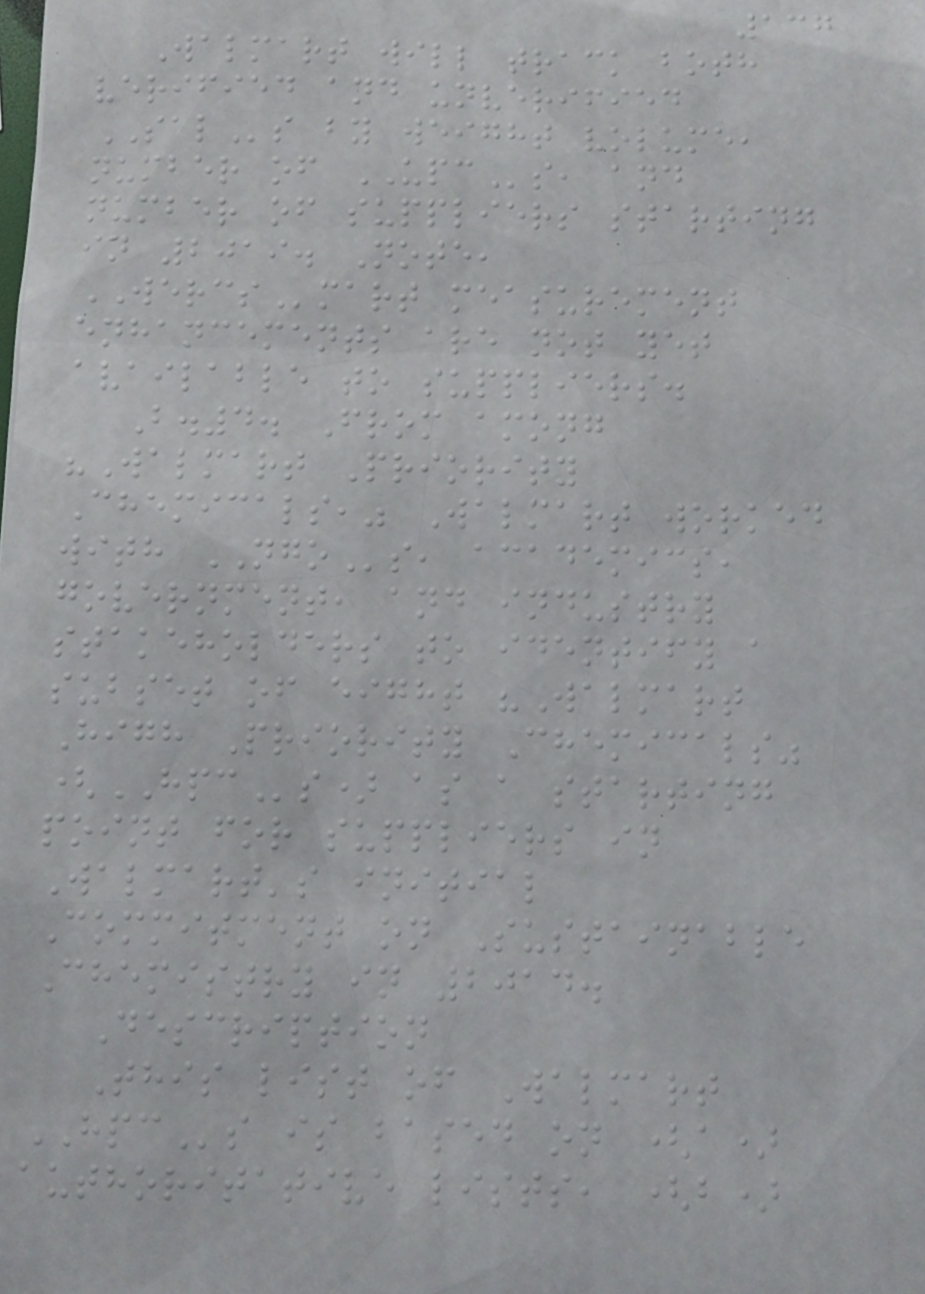137
Walmart will track both
verified and unverified
SALs by weight volume,
number of UPCs, and
number of suppliers starting
in 2019. Note,
WERCSmart measurement
enhancements are not yet
available to suppliers.
B.4. From among
"Walmart Priority
Chemicals," Walmart worked
with NGOs, academics,
government, and industry
stakeholders to identify a
subset of eight "Walmart
High Priority Chemicals"
(HPCs) as a starting
point for suppliers in
Walmart's initial
Commitment on Sustainable
Chemistry in 2014.
Description
This list of Walmart
HPCs is based on (a)
authoritative lists, (b)
